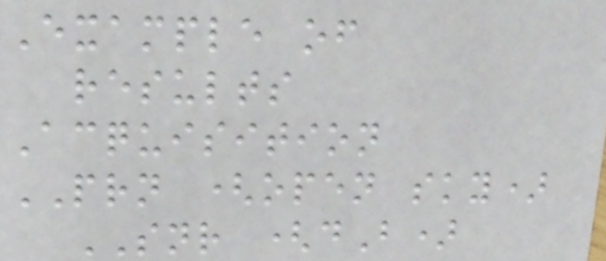Example of
results
Acquisition
PRN (open sky)
SNR (dB)
